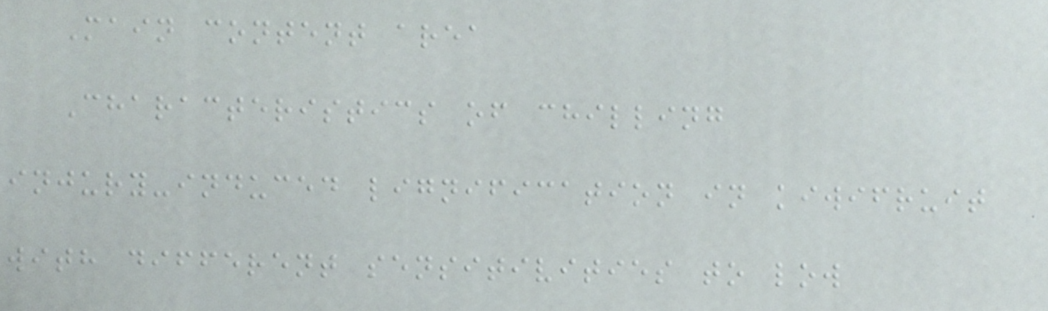Main content area
Characteristics of chilling
injury-induced lignification in kiwifruit
with different sensitivities to low
